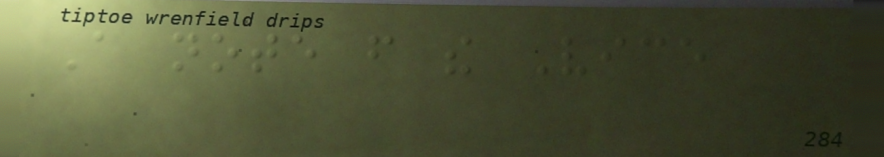A note from the Vice
